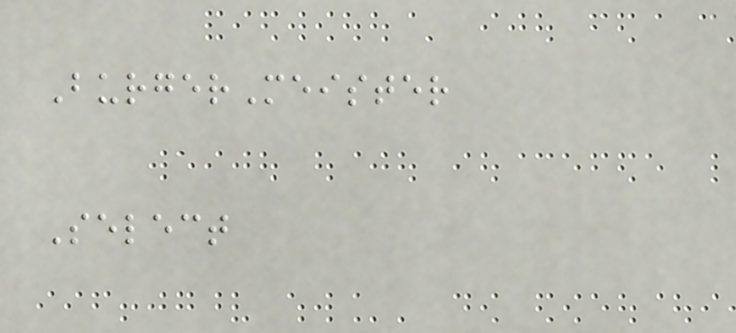BurgerMeister
Select
